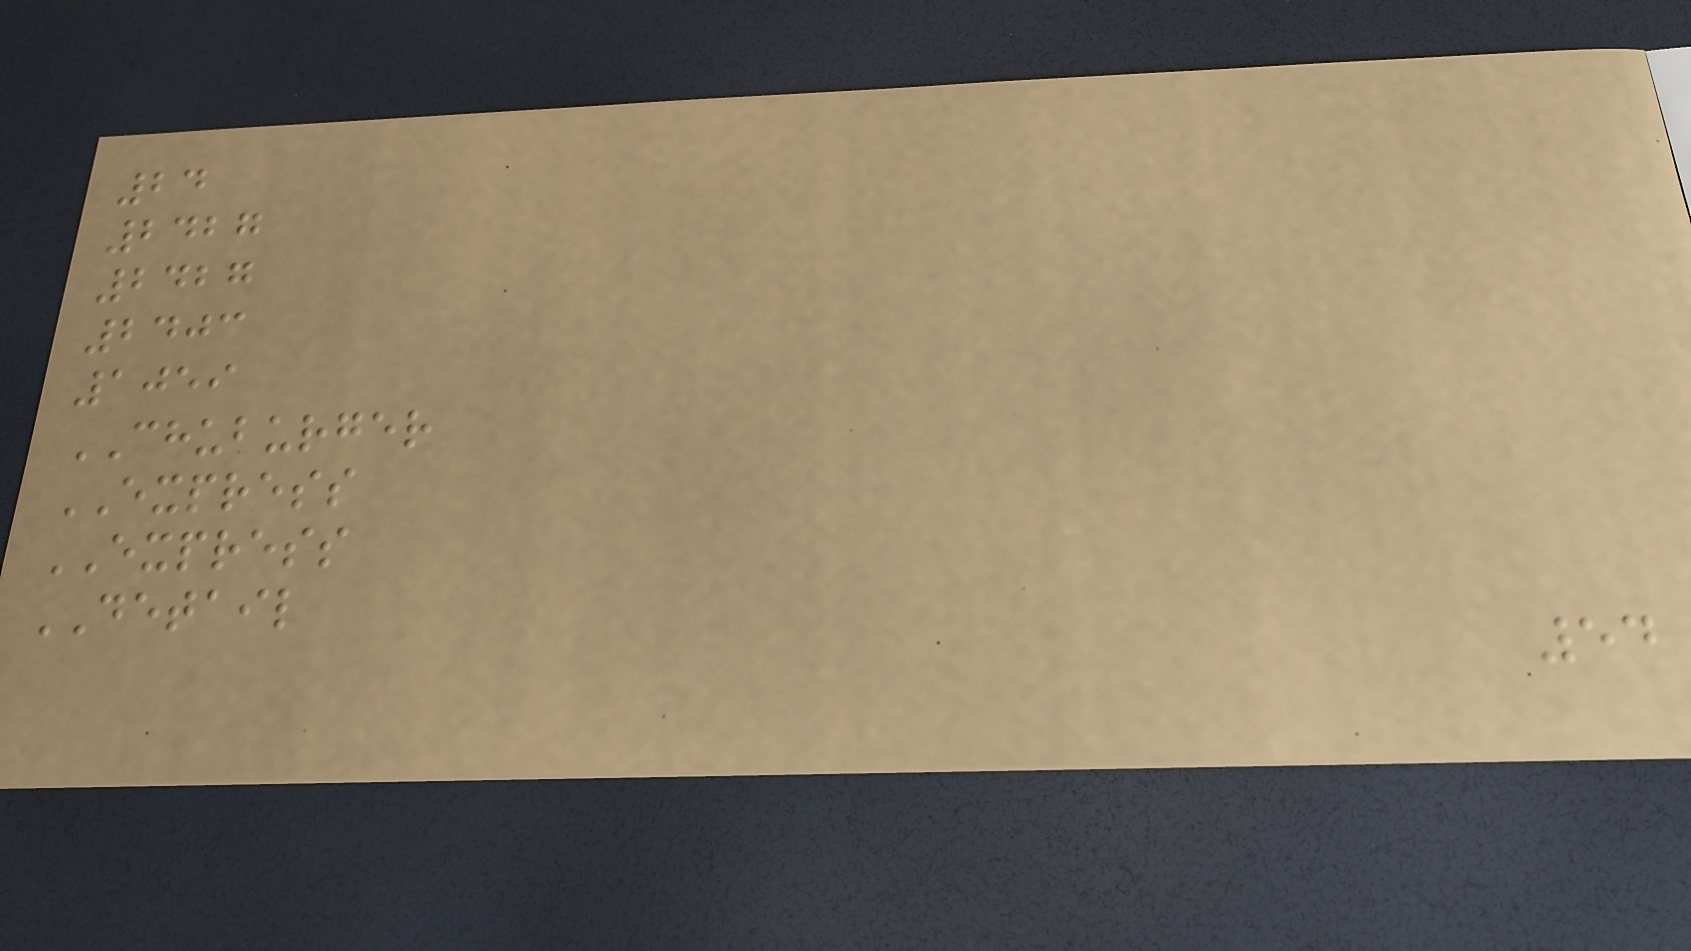24
2427
2427
2403
1059
CHUBURGER
EXPRESS
EXPRESS
DETAIL
54
